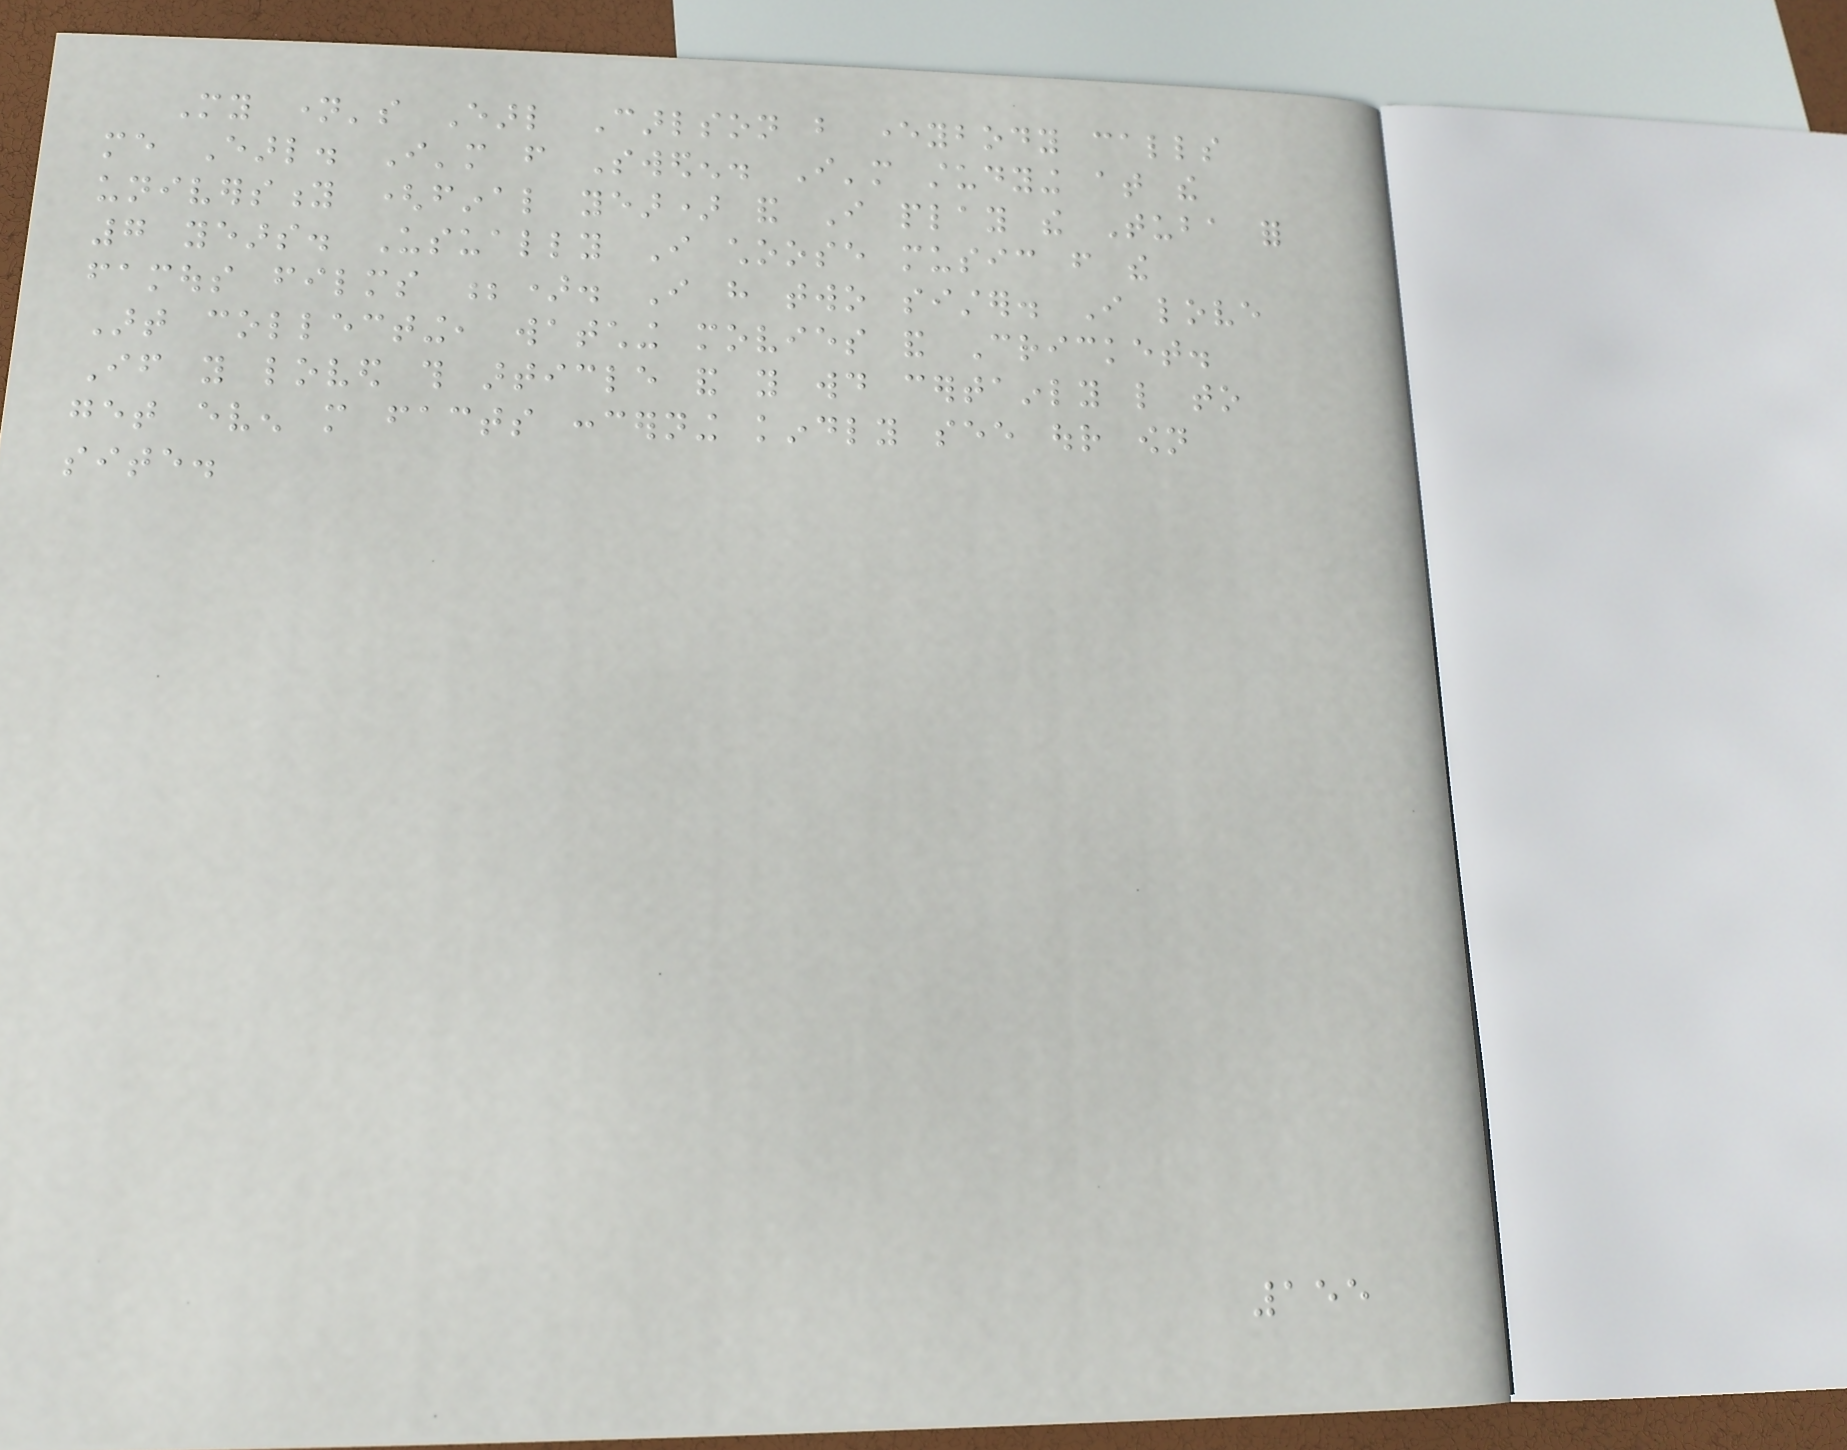My name's Earl Carlson but everybody calls
me Earl. I'm from Sweden. I'm studying at the
university (final year) and I play the Tuba for
7 years. Usually I choose music from the
famous films ;). I have two sister. I love
Art collecting, watching movies and Cricket.
If you loved this article and you would certainly like to
get even more facts concerning kindly see our own
site.
155
